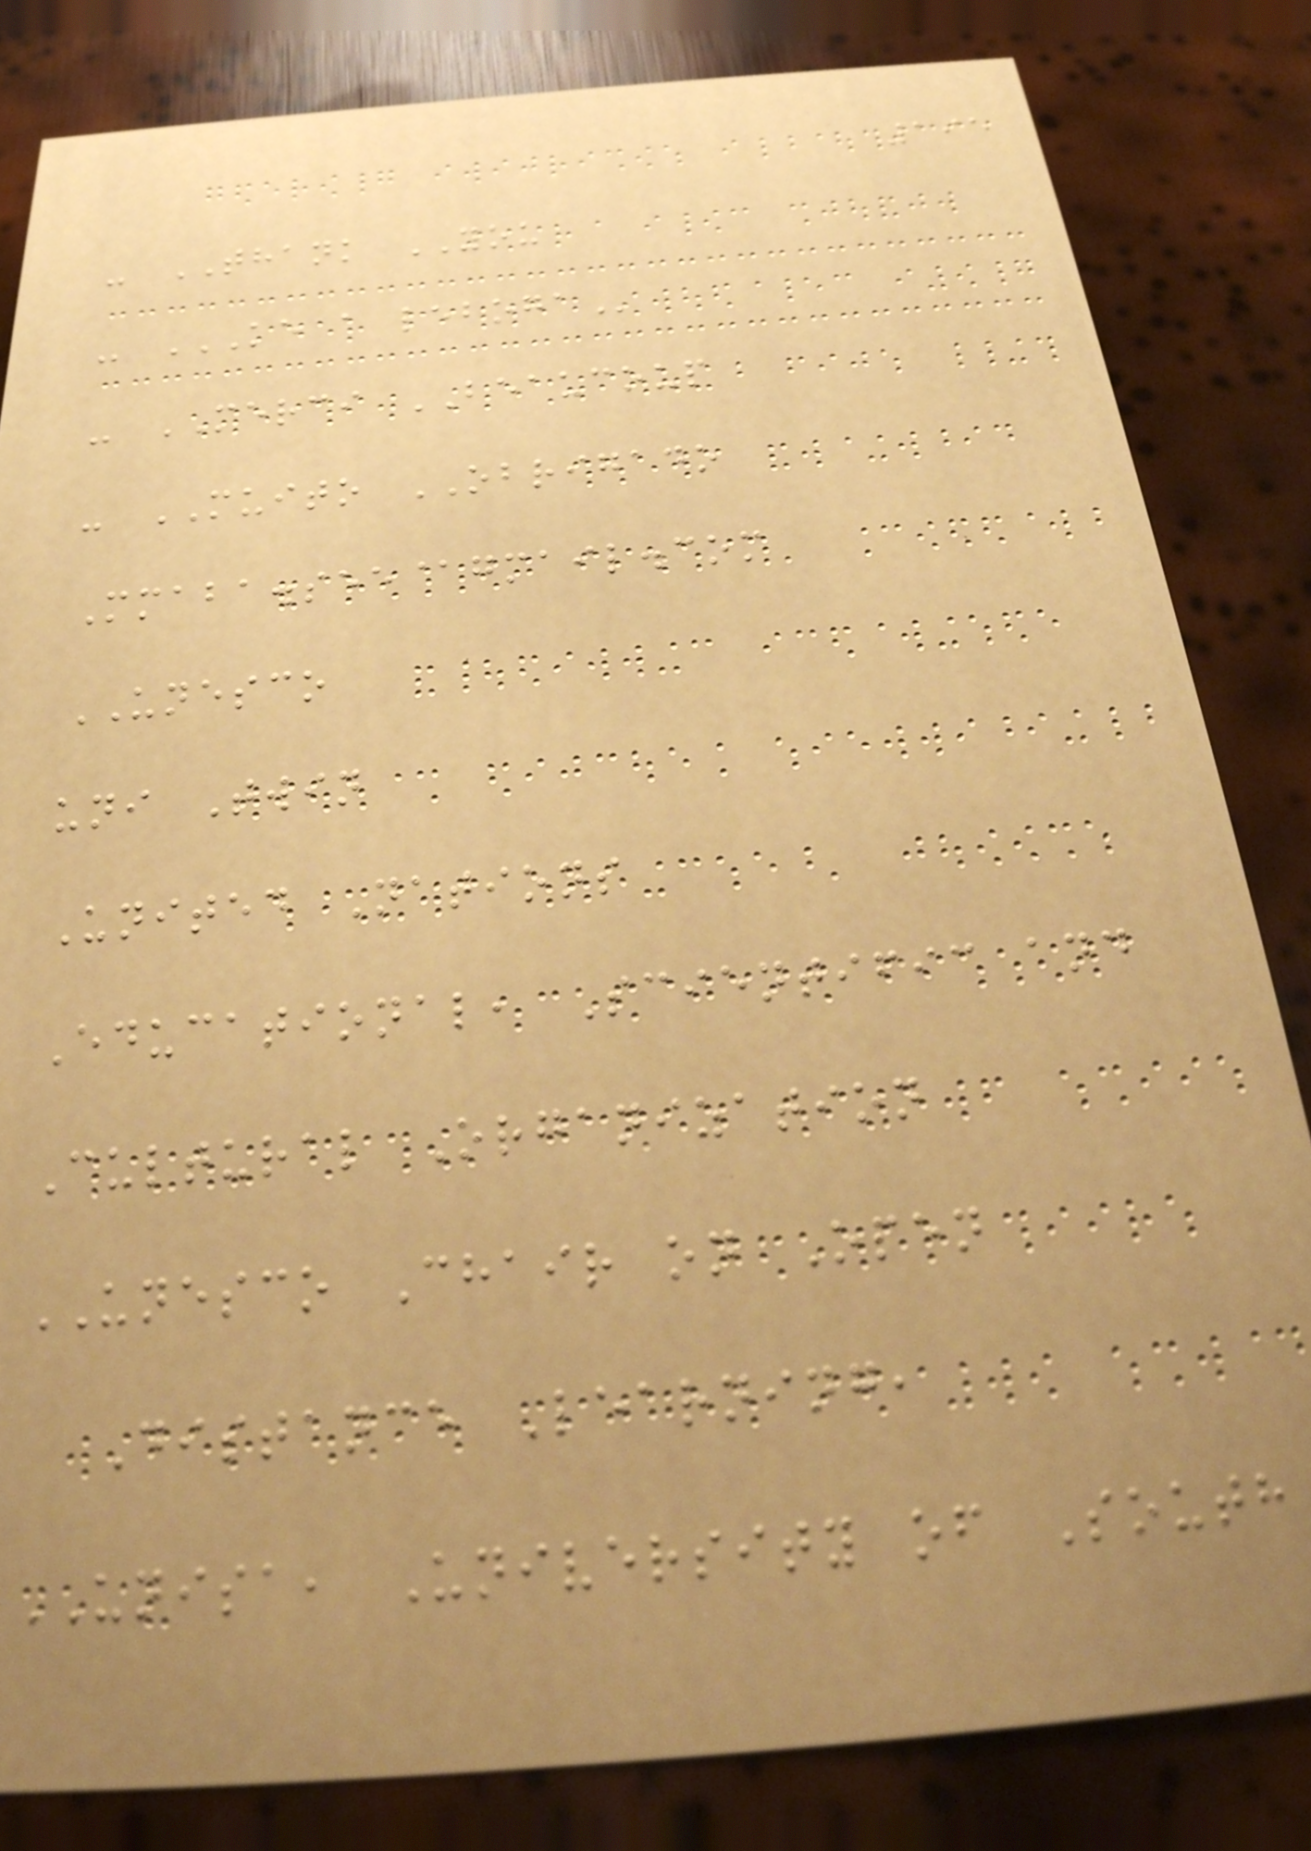195
- THANK YOU
- KE A LEBOGA
- MERCI BEAUCOUP
- MUITO OBRIGADO
Mmaba.see@gmail.com
UNESCO
uni Twin
United Nations
Educational, Scientific and
Cultural Organization
UNESCO Chair on Open
Distance Learning,
UNISA, University of South
